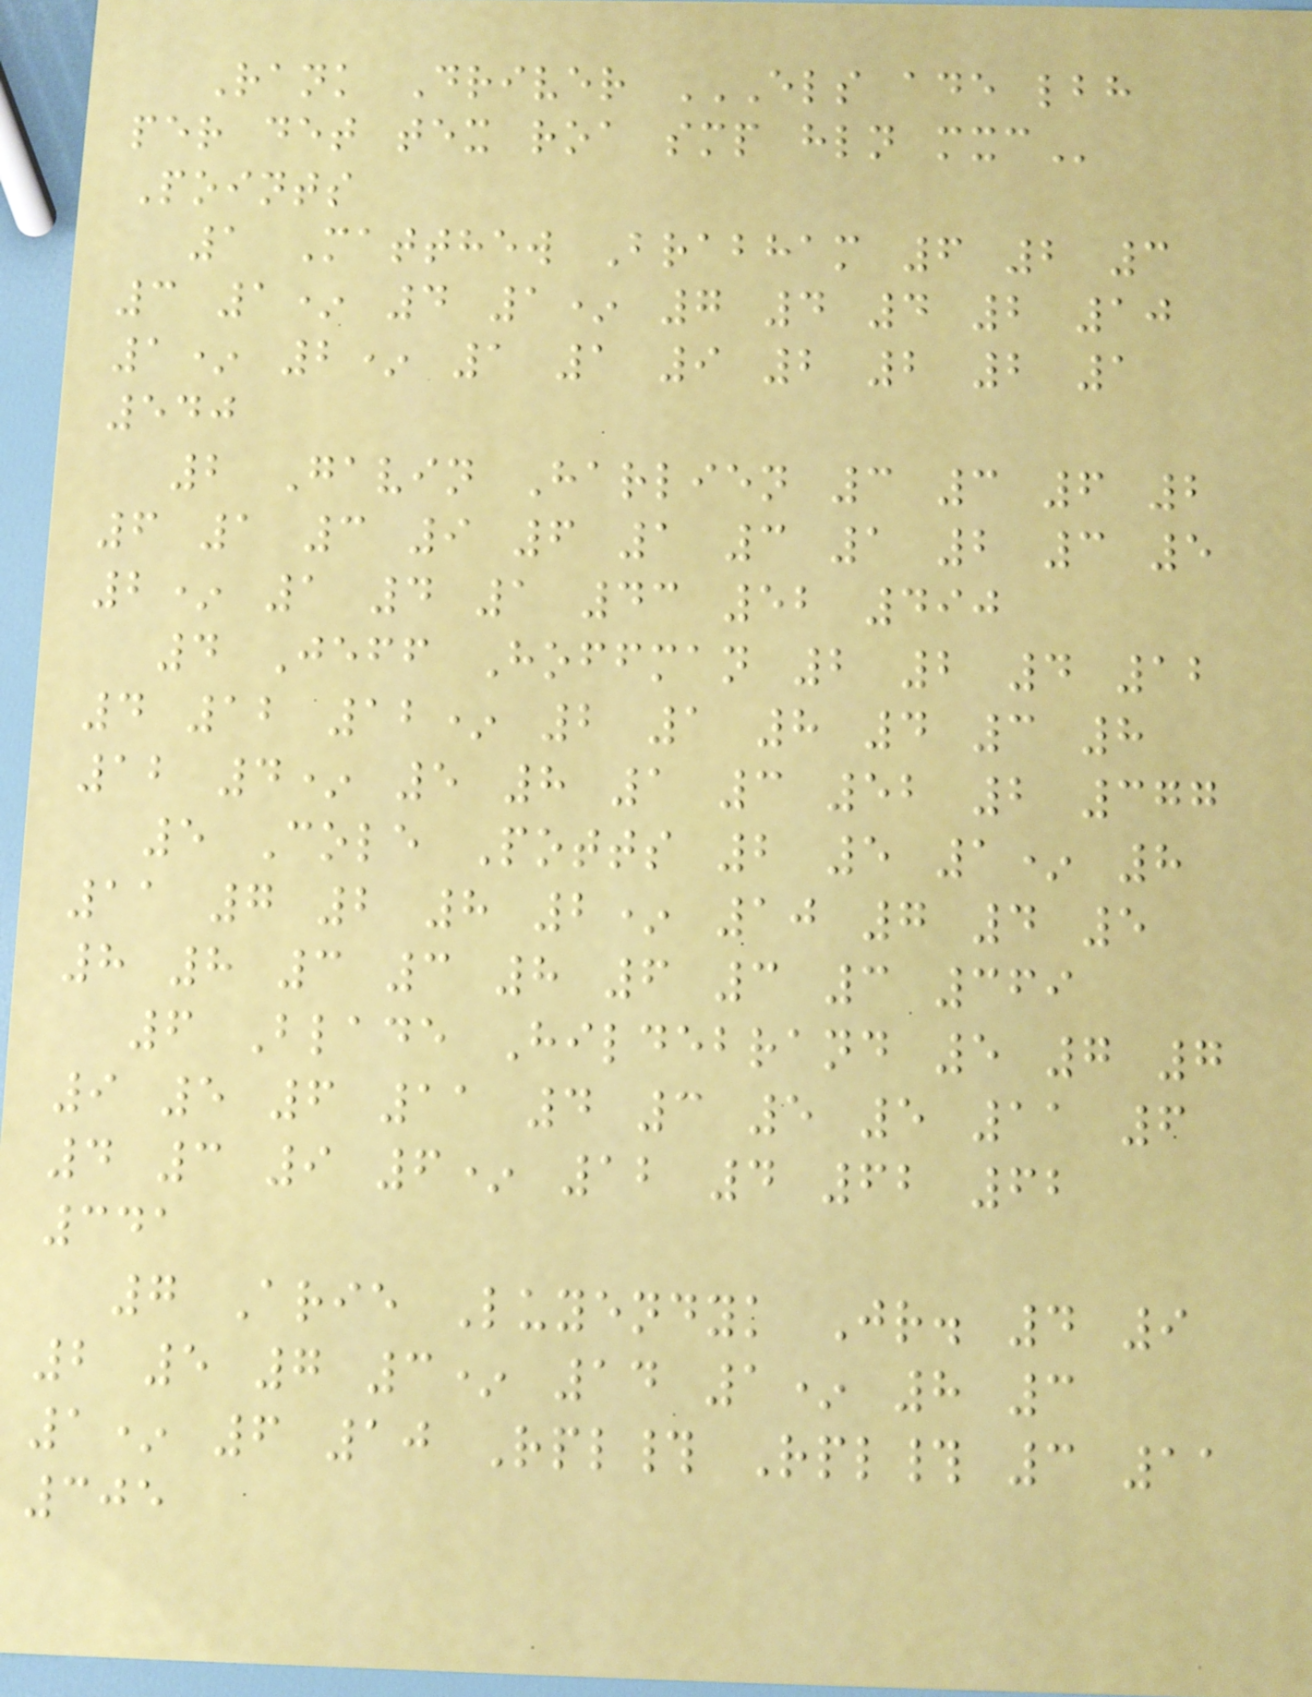Rank Driver ELS ADE LBH
PER DET TEX ROA SMP HLN MXC
Points
1 Matthew Brabham 6 2 3
3 1* 4 1* 7 4 4 2 10
1* 2* 1 1 9 2 2 2 1
540
2 Gavin Harlien 3 3 6 2
6 1 3 9 6 1 3 1 2 3 5
2* 1 4 1 43 52 490
4 Jeff Hoffman 2 2 4 12
4 12 12* 2 1 8 4 3 8
12 4* 5 8 1 3 52 2 377
5 Cole Potts 2 5 1* 8
11 7 2 8 2* 10 7 4 5
8 8 3 3 8 6 3 3 369
6 Blade Hildebrand 5 7 7
9 5 6 11 4 3 5 5 11 6
4 3 9 6* 12 4 62 62
341
7 Arie Luyendyk Jr. 4 9
2 5 7 3* 14 1* 8 3
1* 6 10 Rpl# Rpl# 3 11
305
